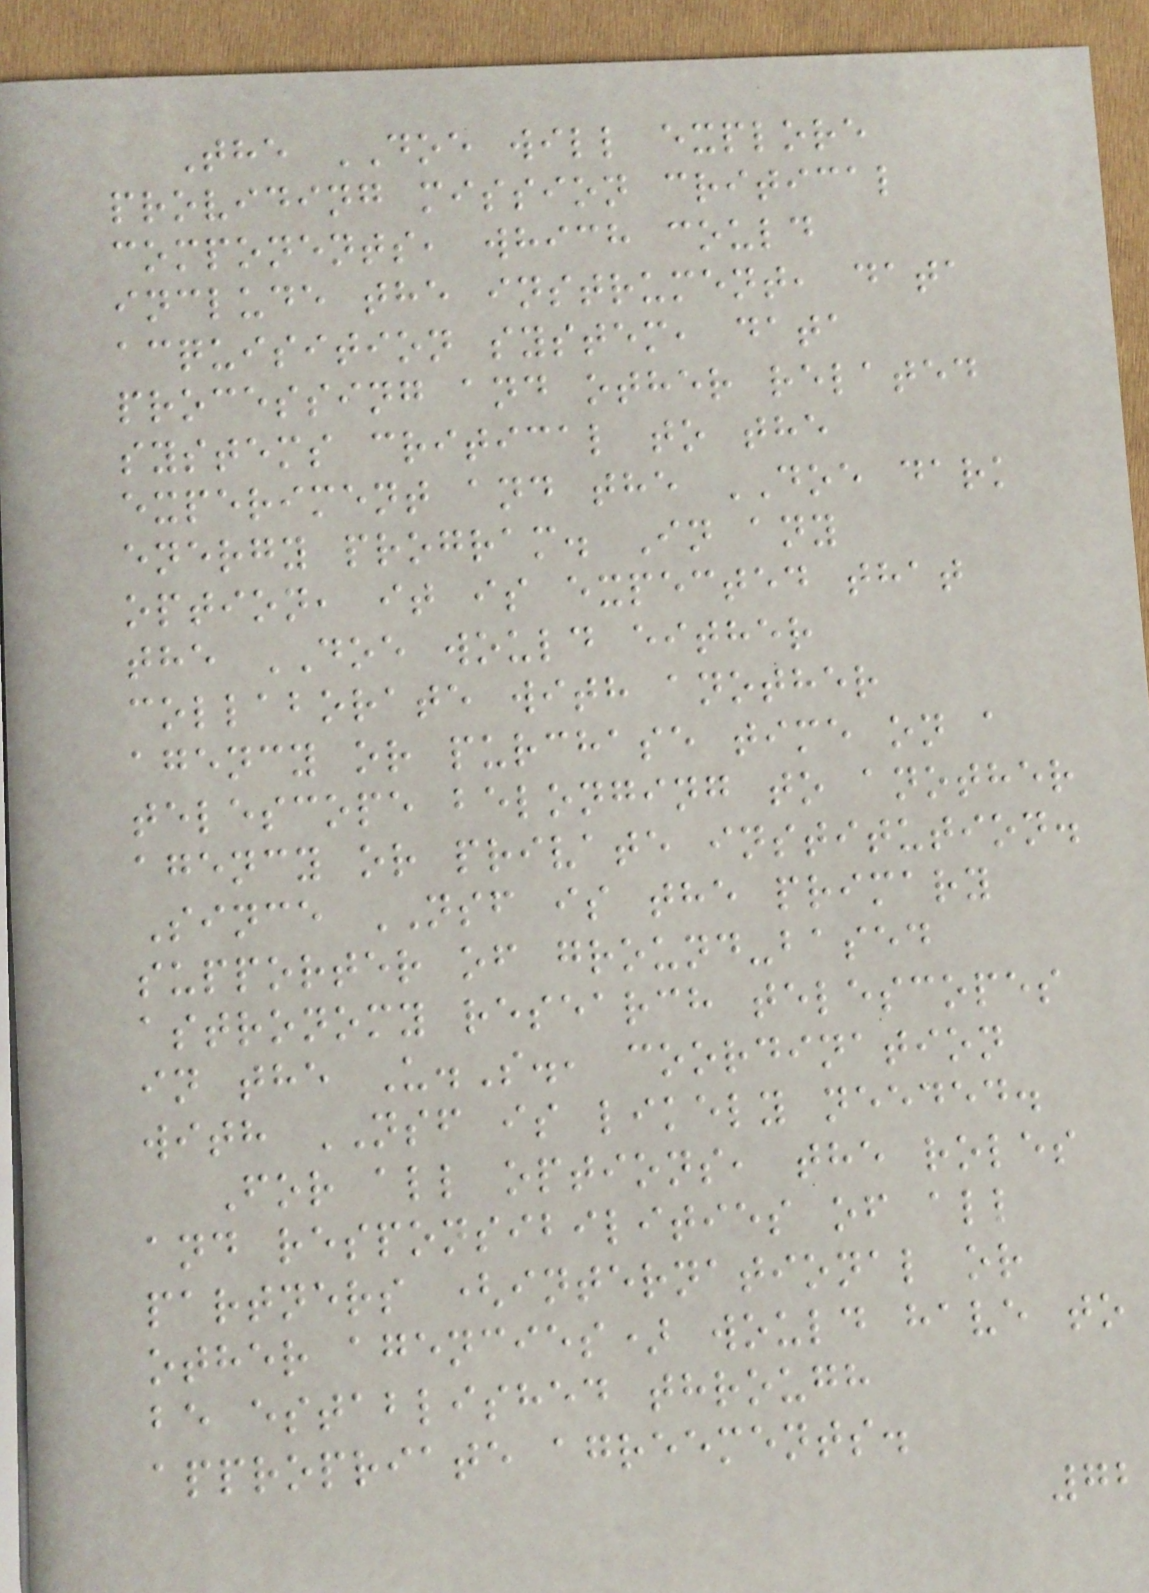The DOE will explore
providing mission critical
components, which could
include the instrument, data
acquisition system, data
processing and other related
systems critical to the
experiment and the DOE dark
energy program. In any
option, it is expected that
the DOE would either
collaborate with another
agency or purchase time on a
telescope belonging to another
agency or private institution.
Since NSF is the primary
supporter of ground-based
astronomy research telescopes
in the U.S., coordination
with NSF is likely needed.
For all options, the roles
and responsibilities of all
partners (international or
other agencies) would have to
be established through
appropriate agreements.
72
